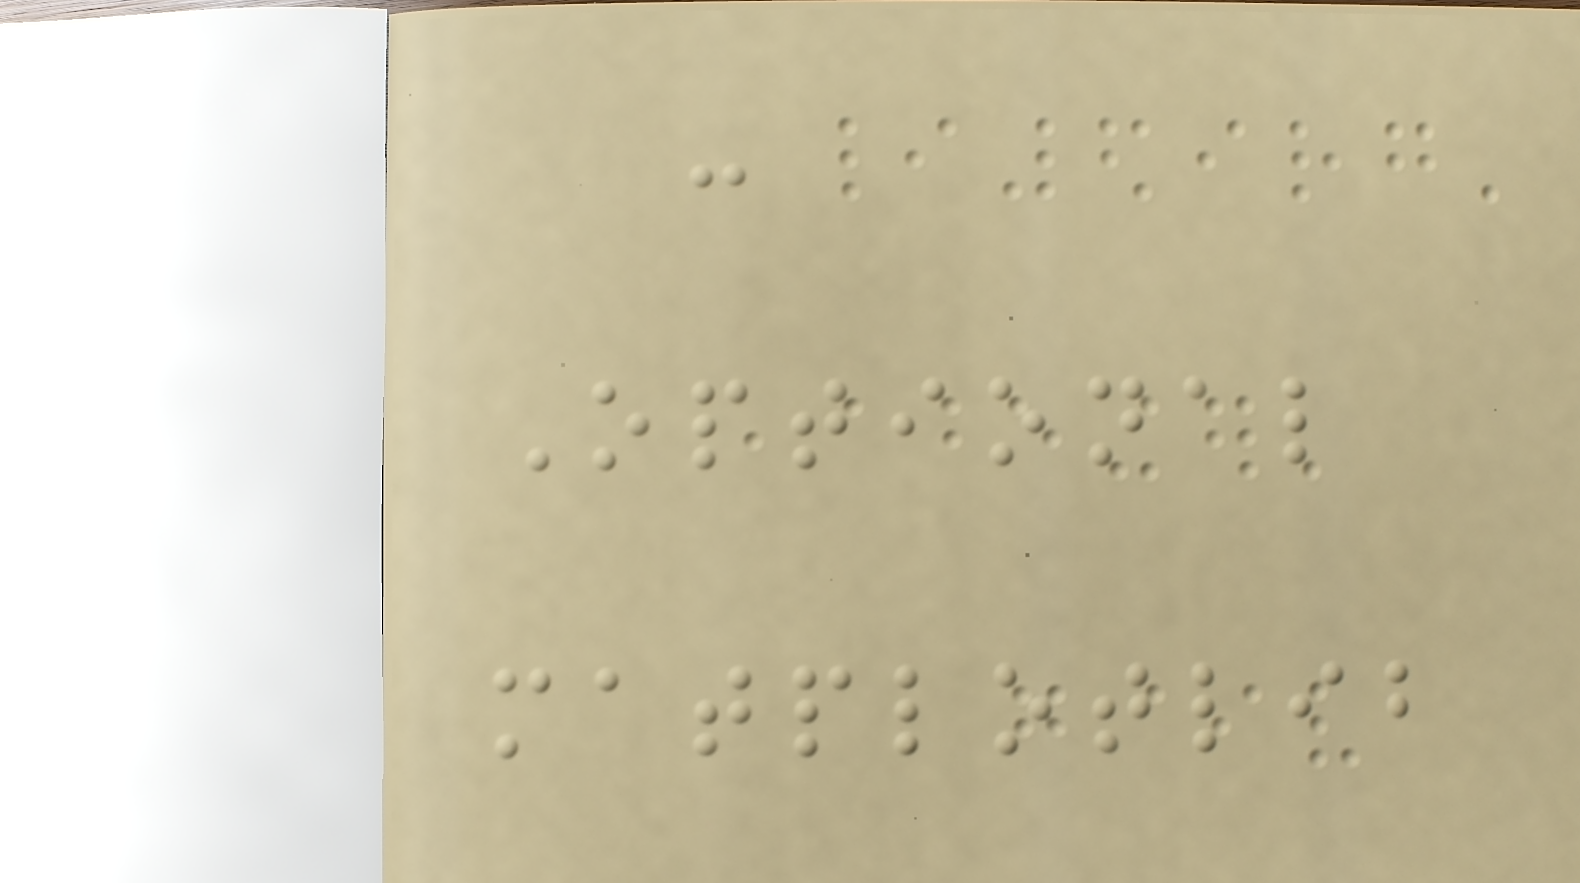-
Optional
matplotlib
